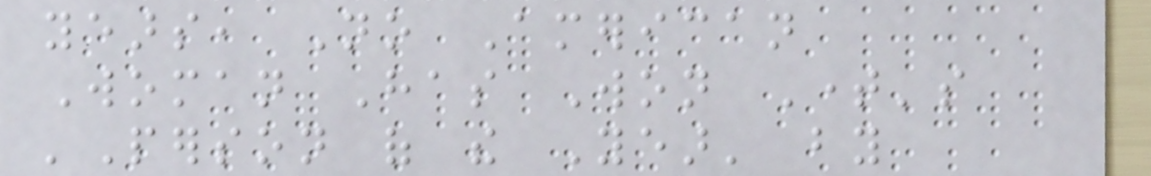years, No American
Woman Has Won Time's
'Person of the Year' by
